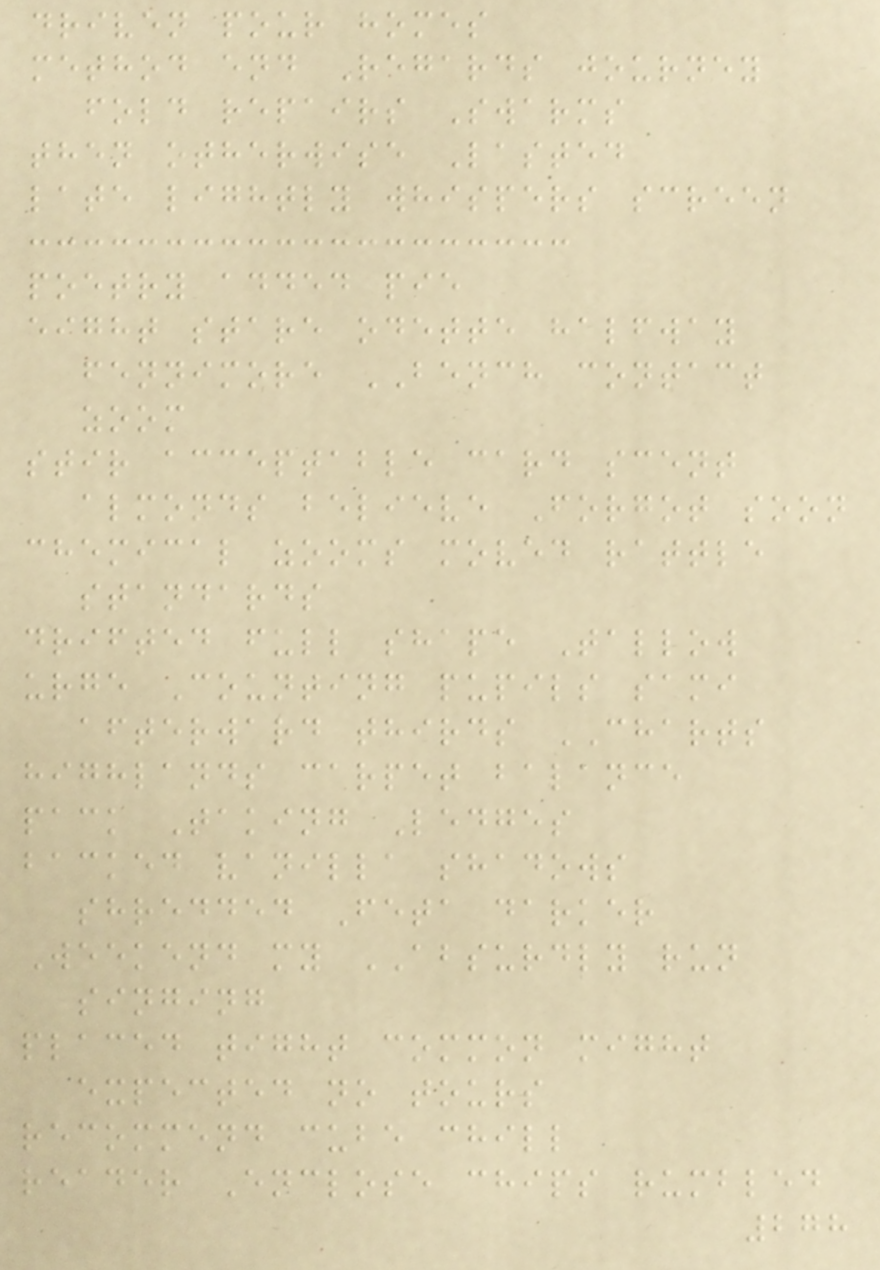driven pour homes
method end Regards journey
fold repairs Swarms
then otherwise Lasted
late lightly whispers screen
poetry added pie
eight stare odette halfway
fennimore BENCH contact
zoom
stir acceptable card scent
almonds believe Forgot soon
chemical zooms moved rattle
standards
drifted full shape Tallow
urge Counting pupils sami
afterward thirds CHARTS
highlands carpet balance
pack Taking Ledges
backed vanilla shadows
shredded Feta darker
Weekend my ABSURDLY run
singing
placed tight common might
expected no tours
recommend cube chill
reader Enclose chips rumbled
278
